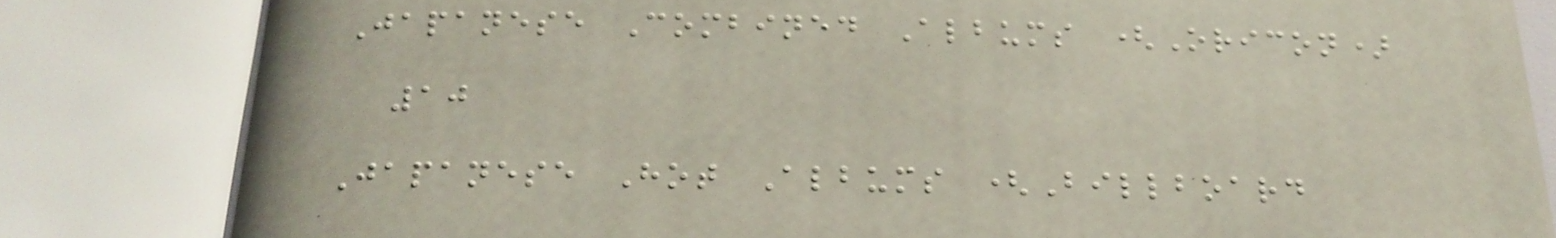Japanese Combined Albums (Oricon)
10
Japanese Hot Albums (Billboard
